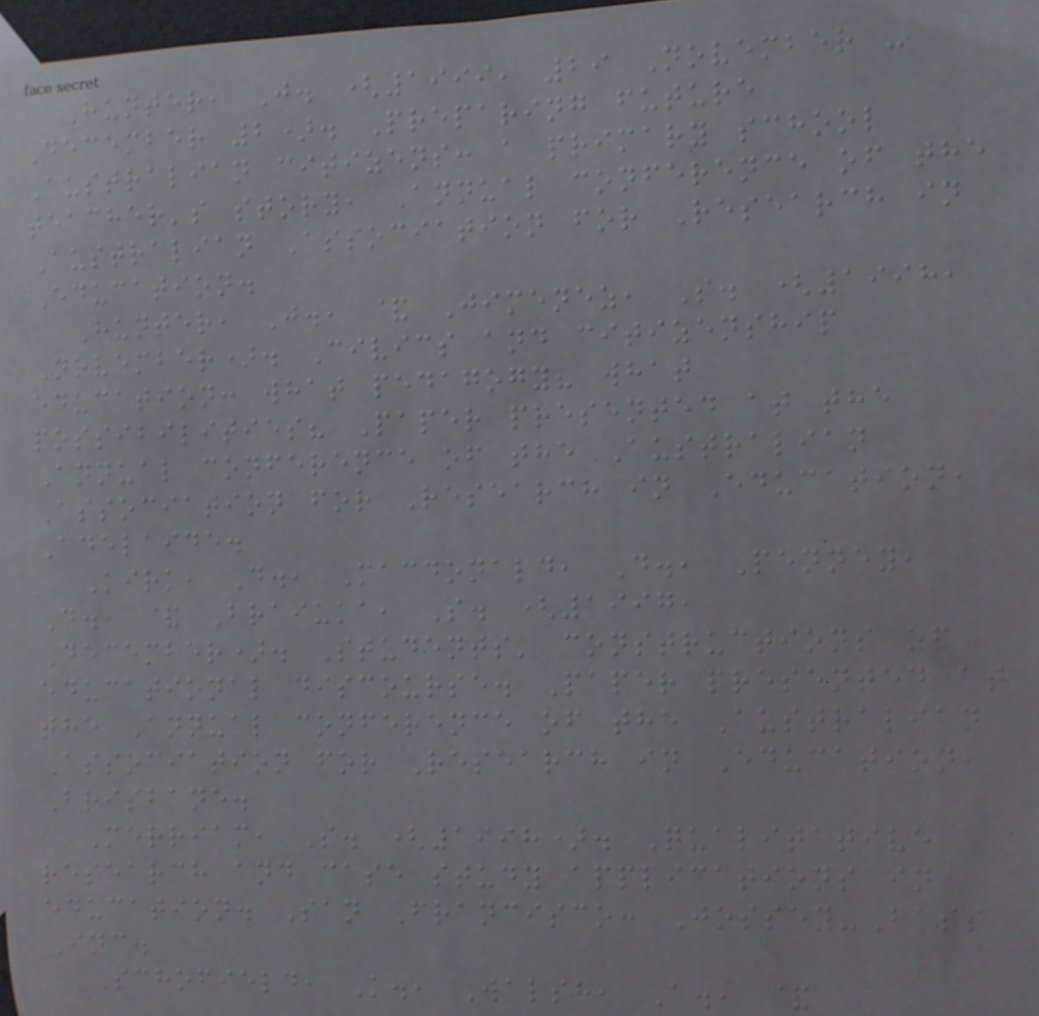Hunter, J. (1999, 29 November -
December 2). Preparing future
Australian citizens: a primary school
teacher's story, Annual conference of the
Australian Association for Research in
Education.
Hunter, J., & Jimenez, S. (1998,
November). Civics and citizenship
education: what pedagogy? what
possibilities? Paper presented at the
Annual conference of the Australian
Association for Research in Education,
Adelaide.
Kirk, D., Macdonald, D., Penney,
D., & Braiuka, S. (1997,
December). Students' constructions of
educational discourse. Paper presented at
the Annual conference of the Australian
Association for Research in Education,
Brisbane.
Merriam, S. (1998). Qualitative
research and case study applications in
education. San Francisco: Jossey-Bass
Inc.
Schofield, K., Walsh, A., &
